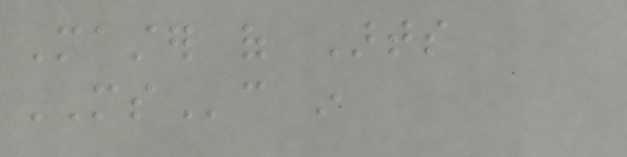Master of Arts
MSc in
